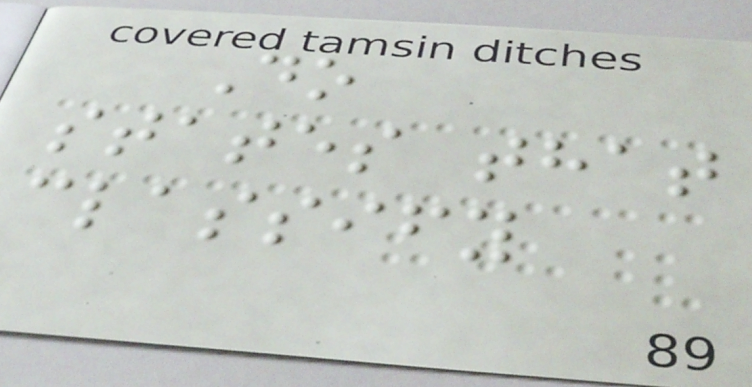Do
states that
classify
